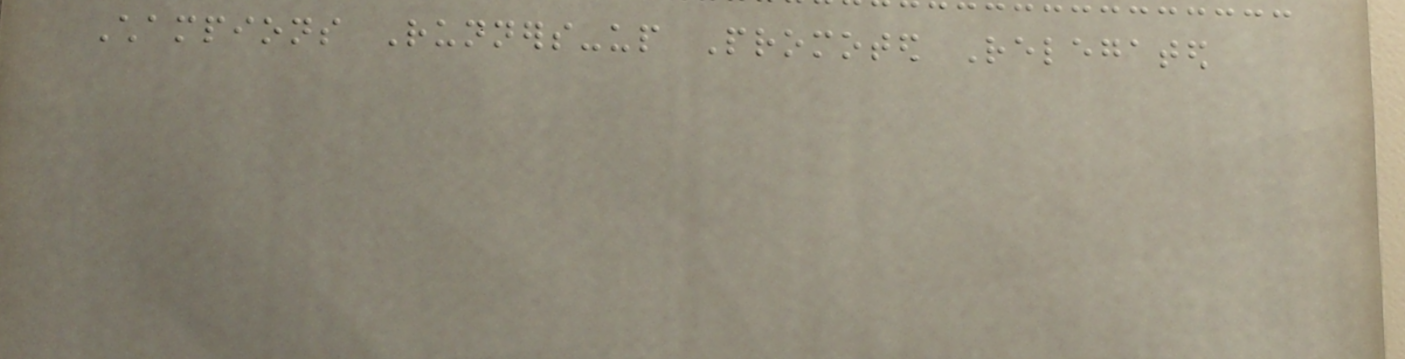Champions Runners-up Promoted Relegated
